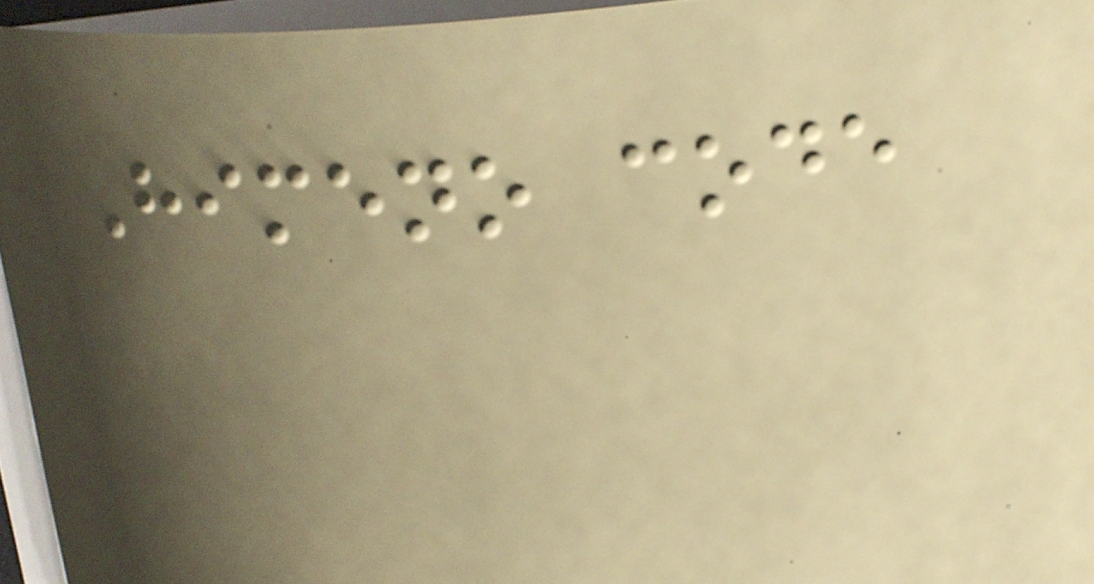Himeno code
